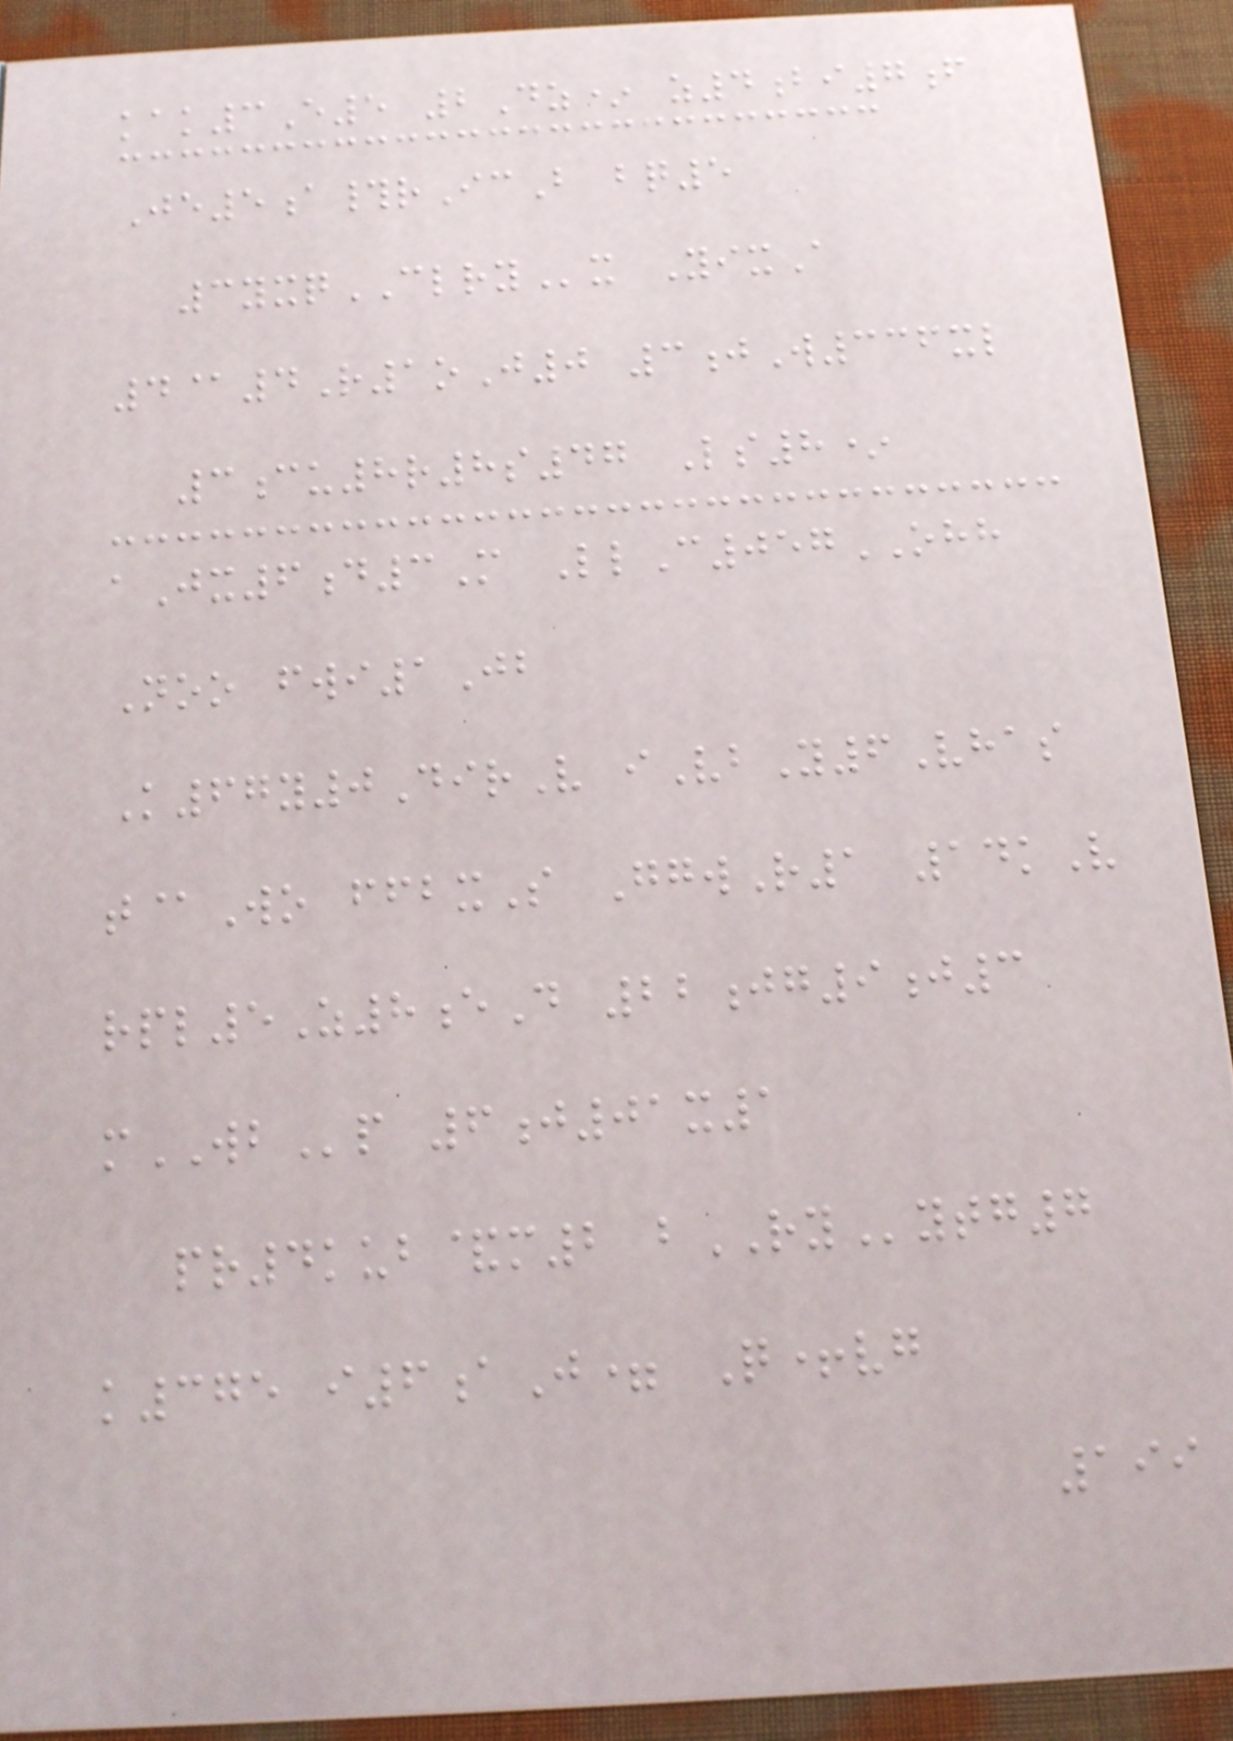kak3E5 2Dz* z4bi7f
Je5a#rIcB bq5
3yxqCLRYx YixA
4@4R1oJ0 3jW336xl
3cu8r8s47 Ls8*
aJx6d3M LlC057OHH
Noo fwi1Jb
K67y0DirV iVbY6Vhas
t@Wo ffbxS GgwR1 14kV
rpl5Z8eD 22jg9j3
mWBp 6j01x1
pr4kub&m2 bRYytg7
k375 i6aJ= Q+vg
199
